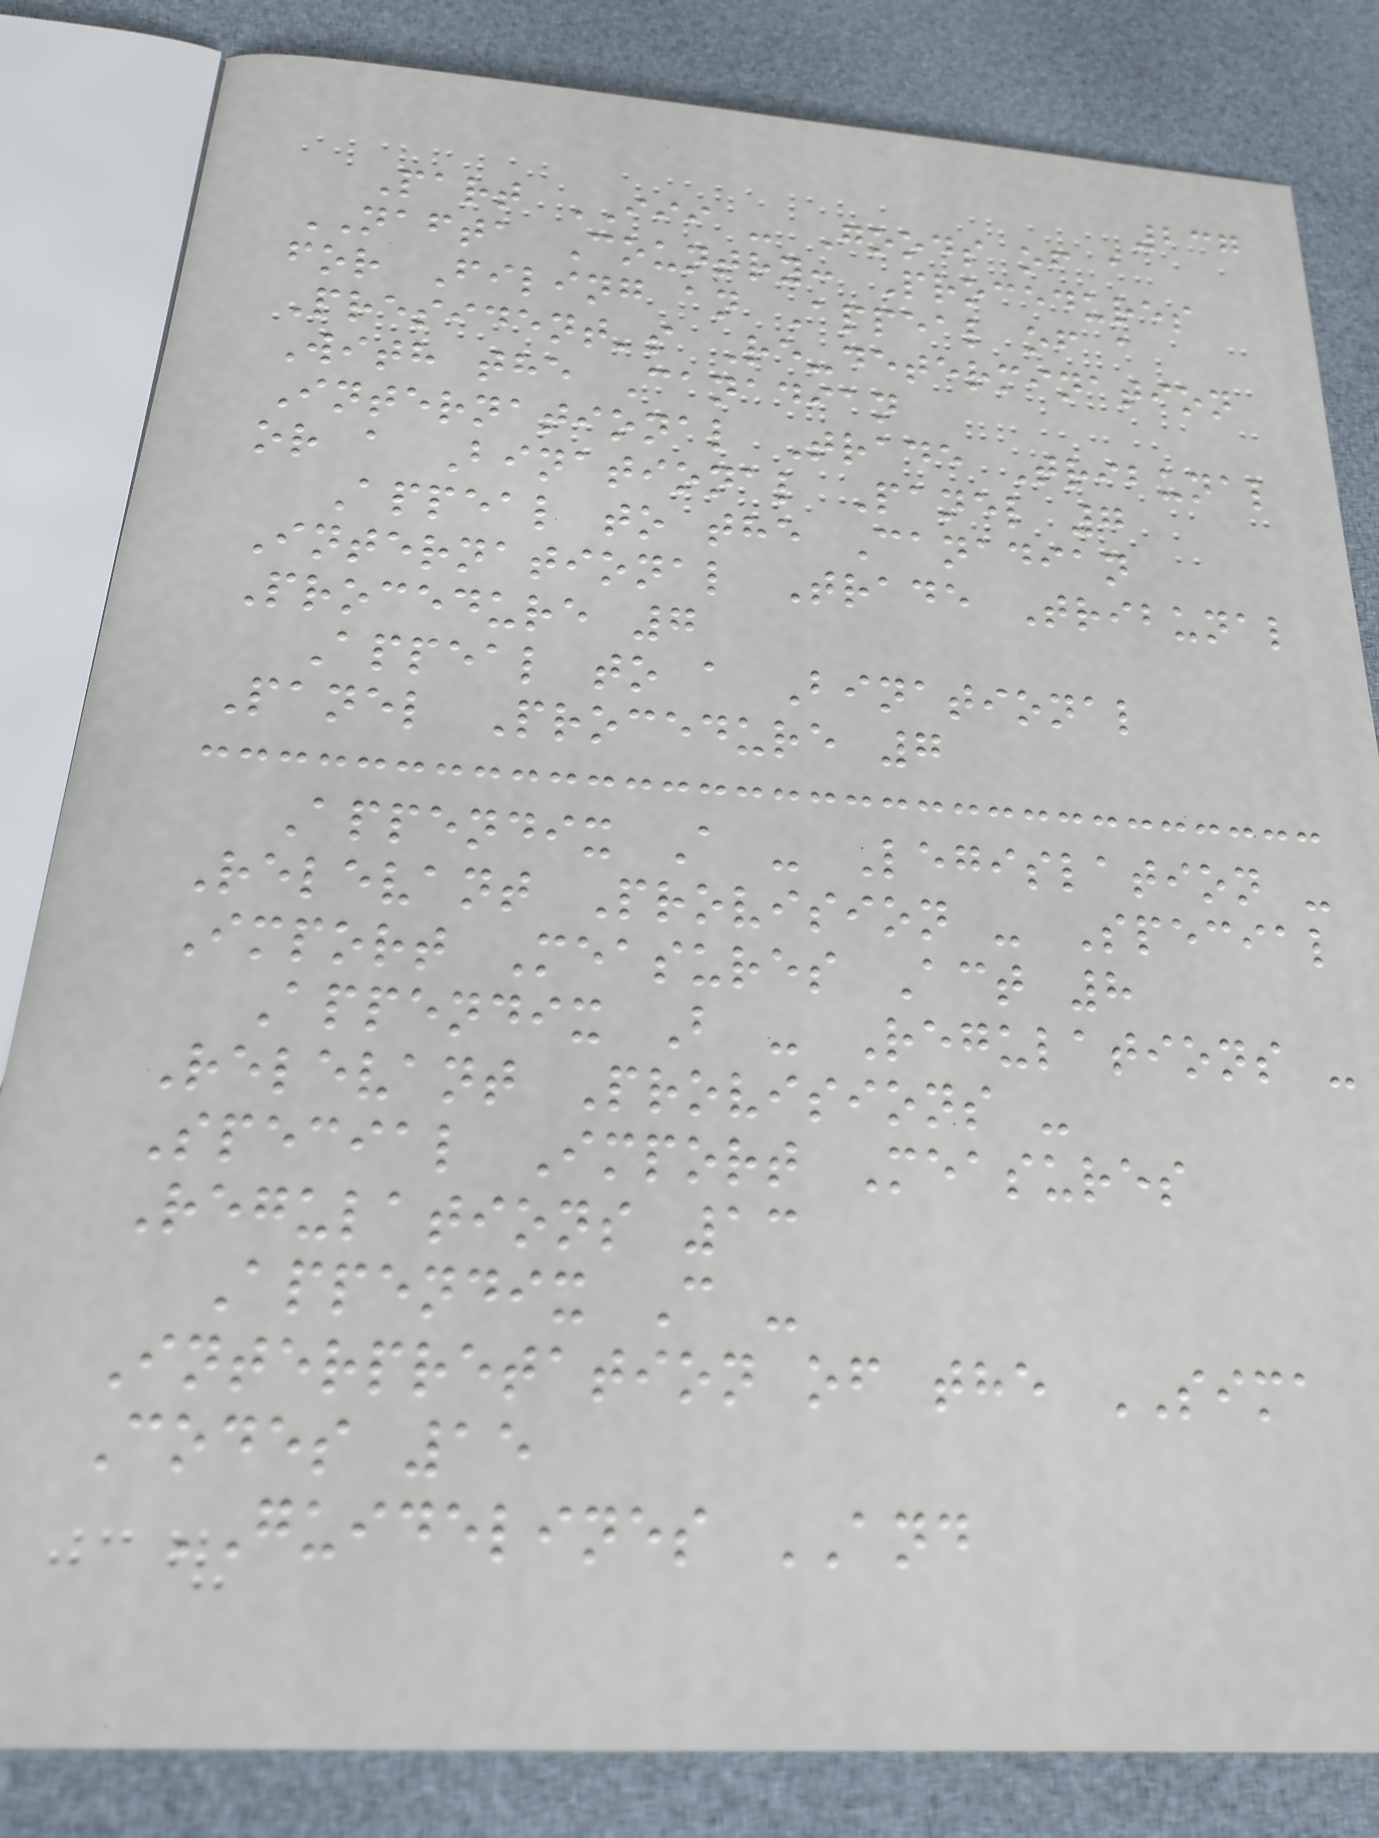237
Part III - Goods of a
NAFTA Country: Procedures
for Filing an Appeal of a
President's Re-determination
With the Canadian
International Trade Tribunal
or a Binational Panel 7
Appeal to the Canadian
International Trade Tribunal
Procedure 7
Appeal to a Binational
Panel Procedure 7
Appendix A - Legislation -
Relevant Provision - Special
Import Measures Act 8
Appendix B - Regulations -
Relevant Provisions -
Special Import Measures
Regulations 13
Appendix C -
Interpretation of the SIMA
Codes 15
GUIDELINES AND
